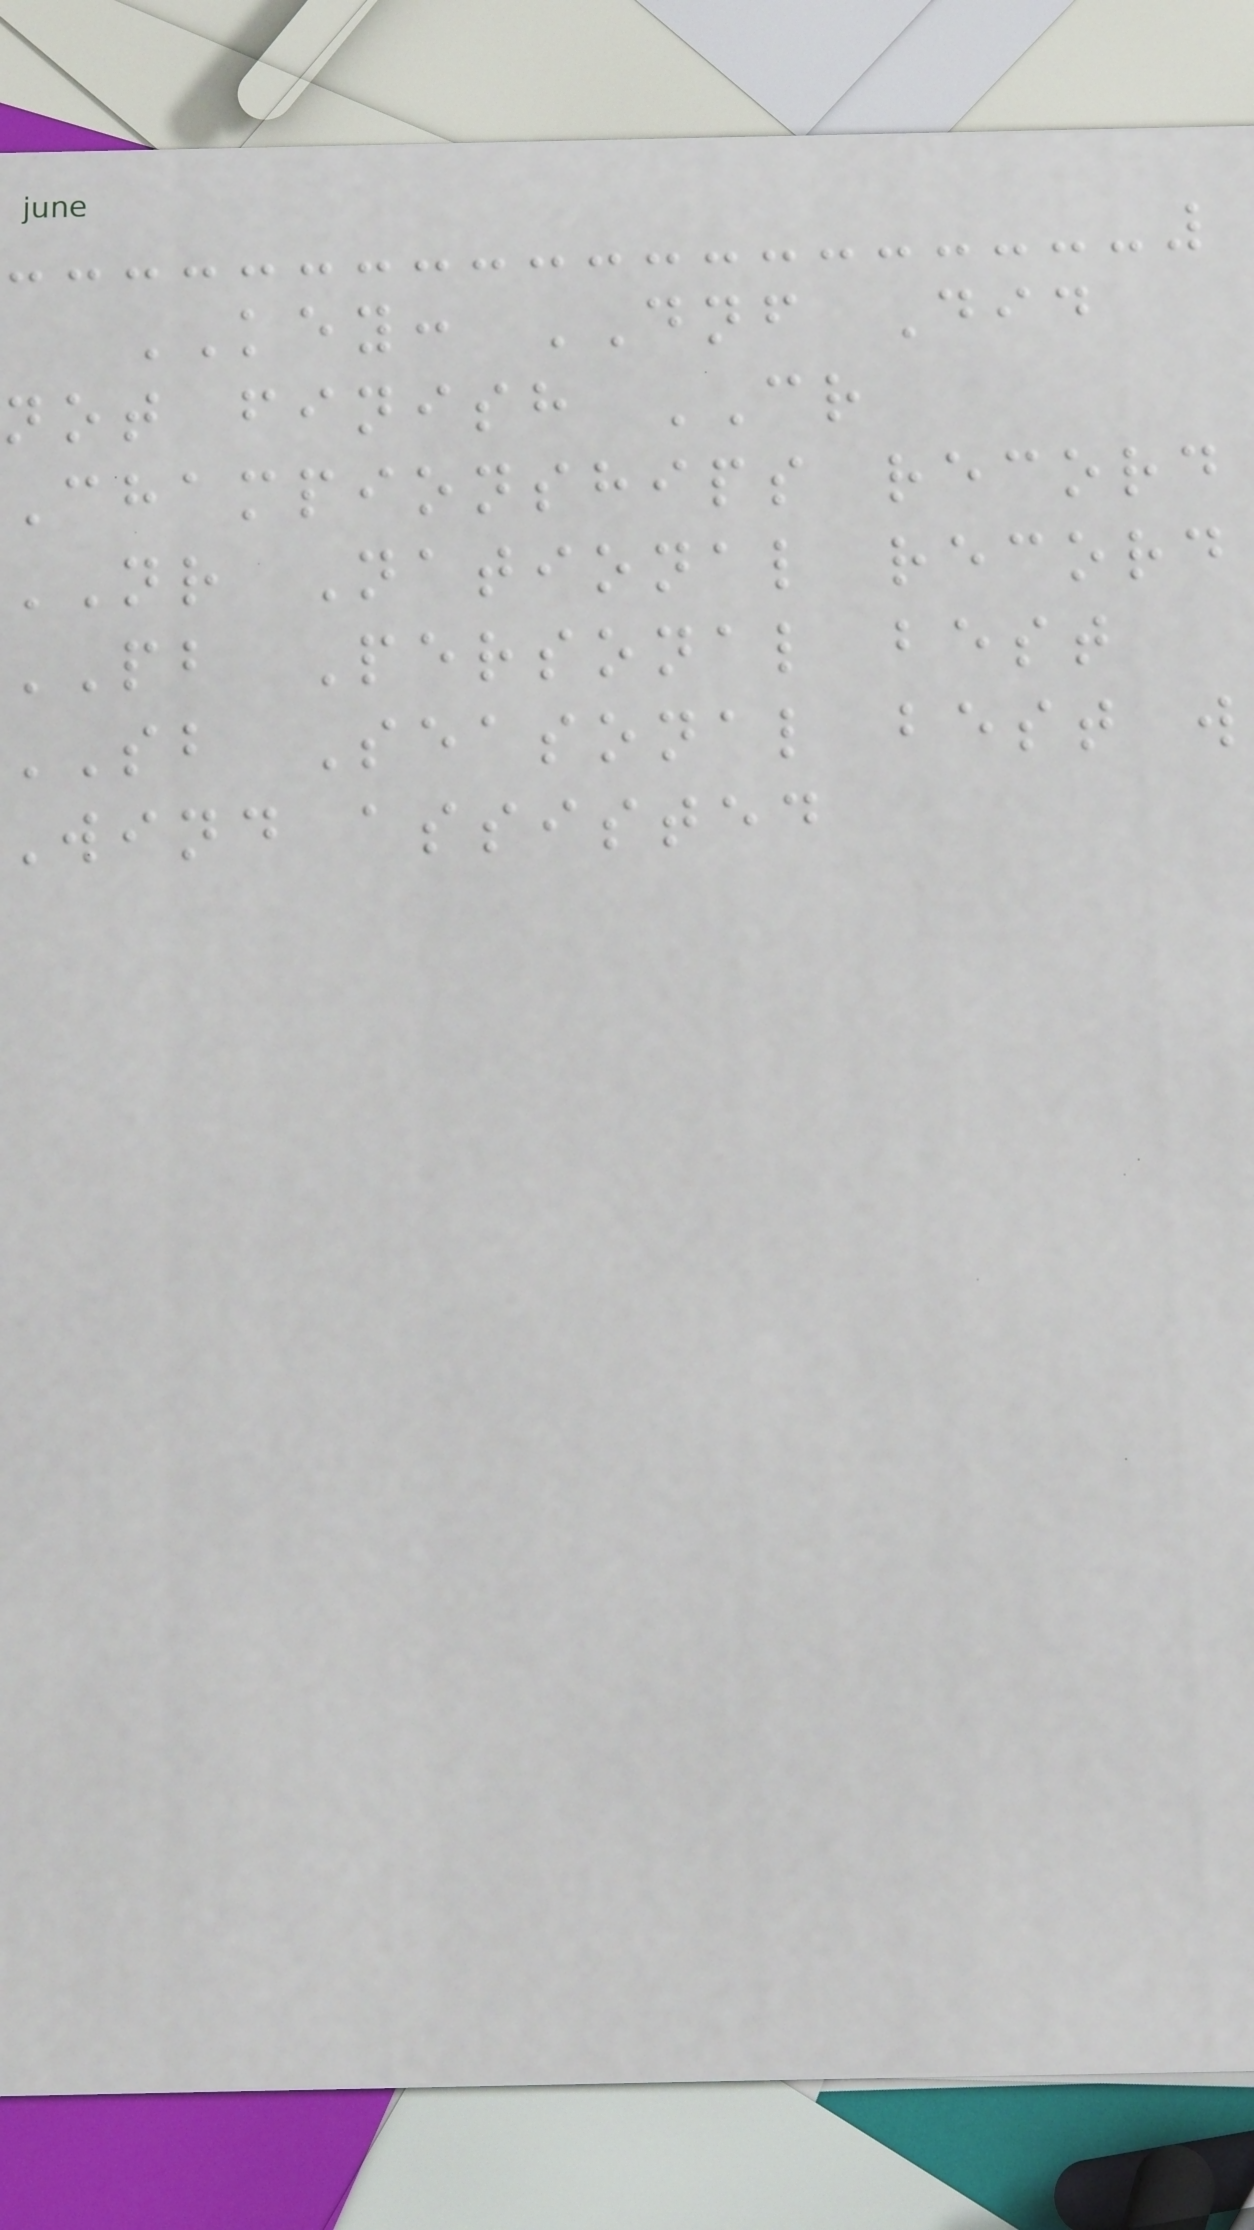KEY: DNF Did
not finish CR
Championships record
NR National record
PB Personal best
SB Seasonal best w
Wind assisted
